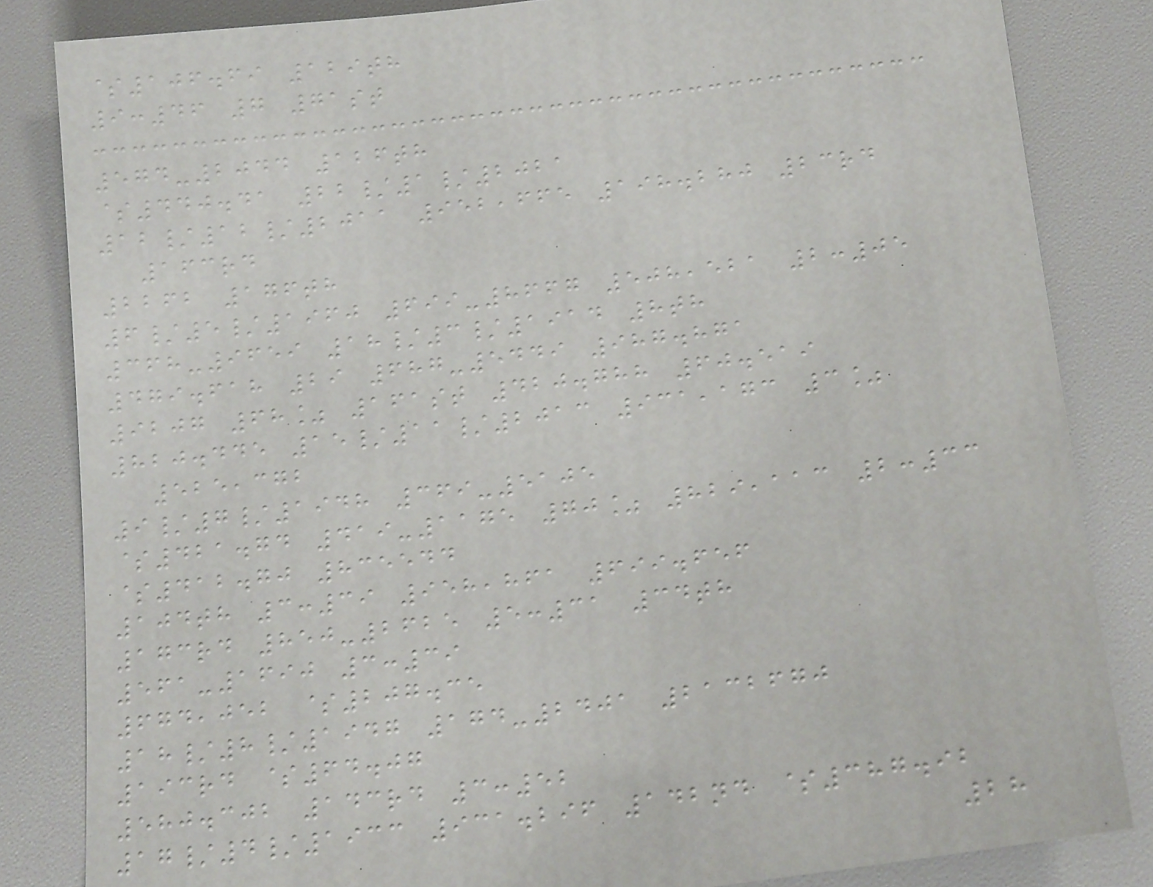$106.69 129th
9:46 7 71st
574-2044 126th
$440.41 22/1/2021
12/12/2011 952,665 198.280 23rd
163rd
2262 176th
6/5/1960 699-8667 508,521 2:05
368-9659 18/3/1914 8th
479.618 29 687-5449 987.871
9207 68% 161st 420.788 60.519
820.445 15/11/2013 931,173 3%
525,372
9/7/1948 369-5105
$421.74 419-1175 70% 829,113 2:33
$412.70 835544
104th 3:39 958,861 699.656
173rd 850-2625 5:31 34th
561-1690 3:39
674,052 $207.35
18/8/1947 174-2401 2132670
193rd $64.07
580.302 143rd 3:52
17/4/1933 931.296 142nd $387.92
28
